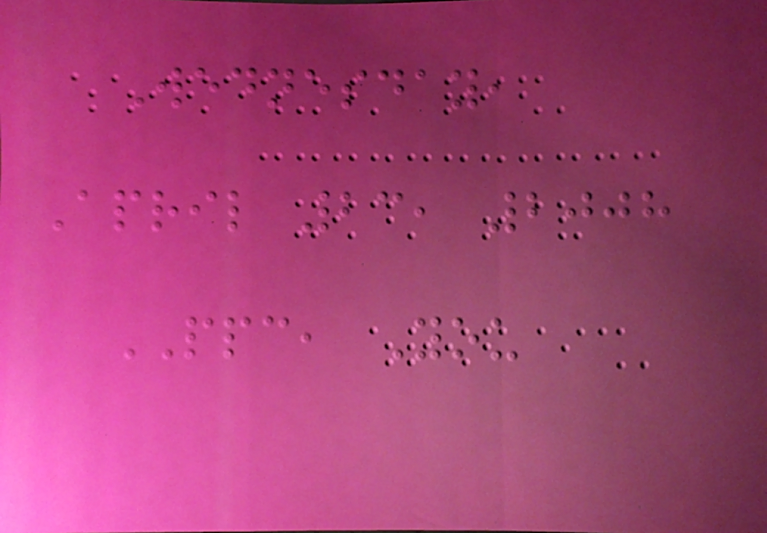Wednesday,
April 23, 2008
PPC, You
